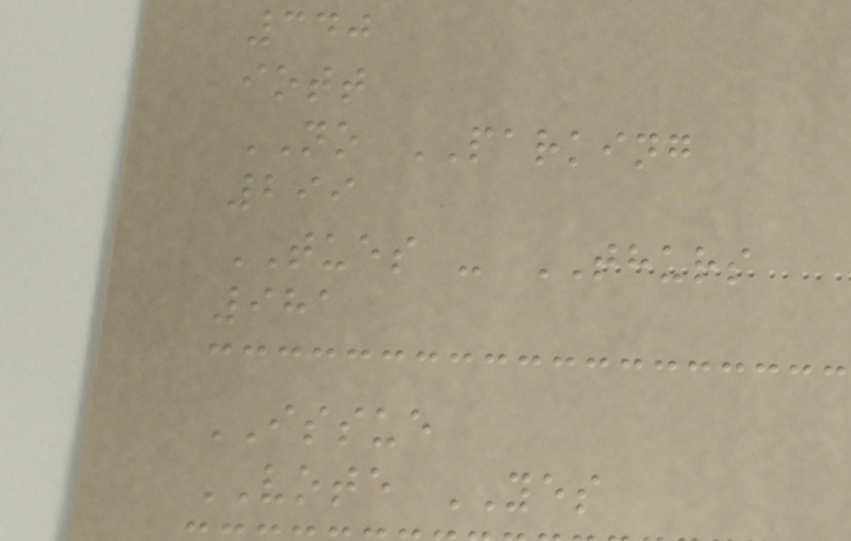340
iott
NO PARKING
299
TUES - THURS
981
ISSUE
VOTE YES
